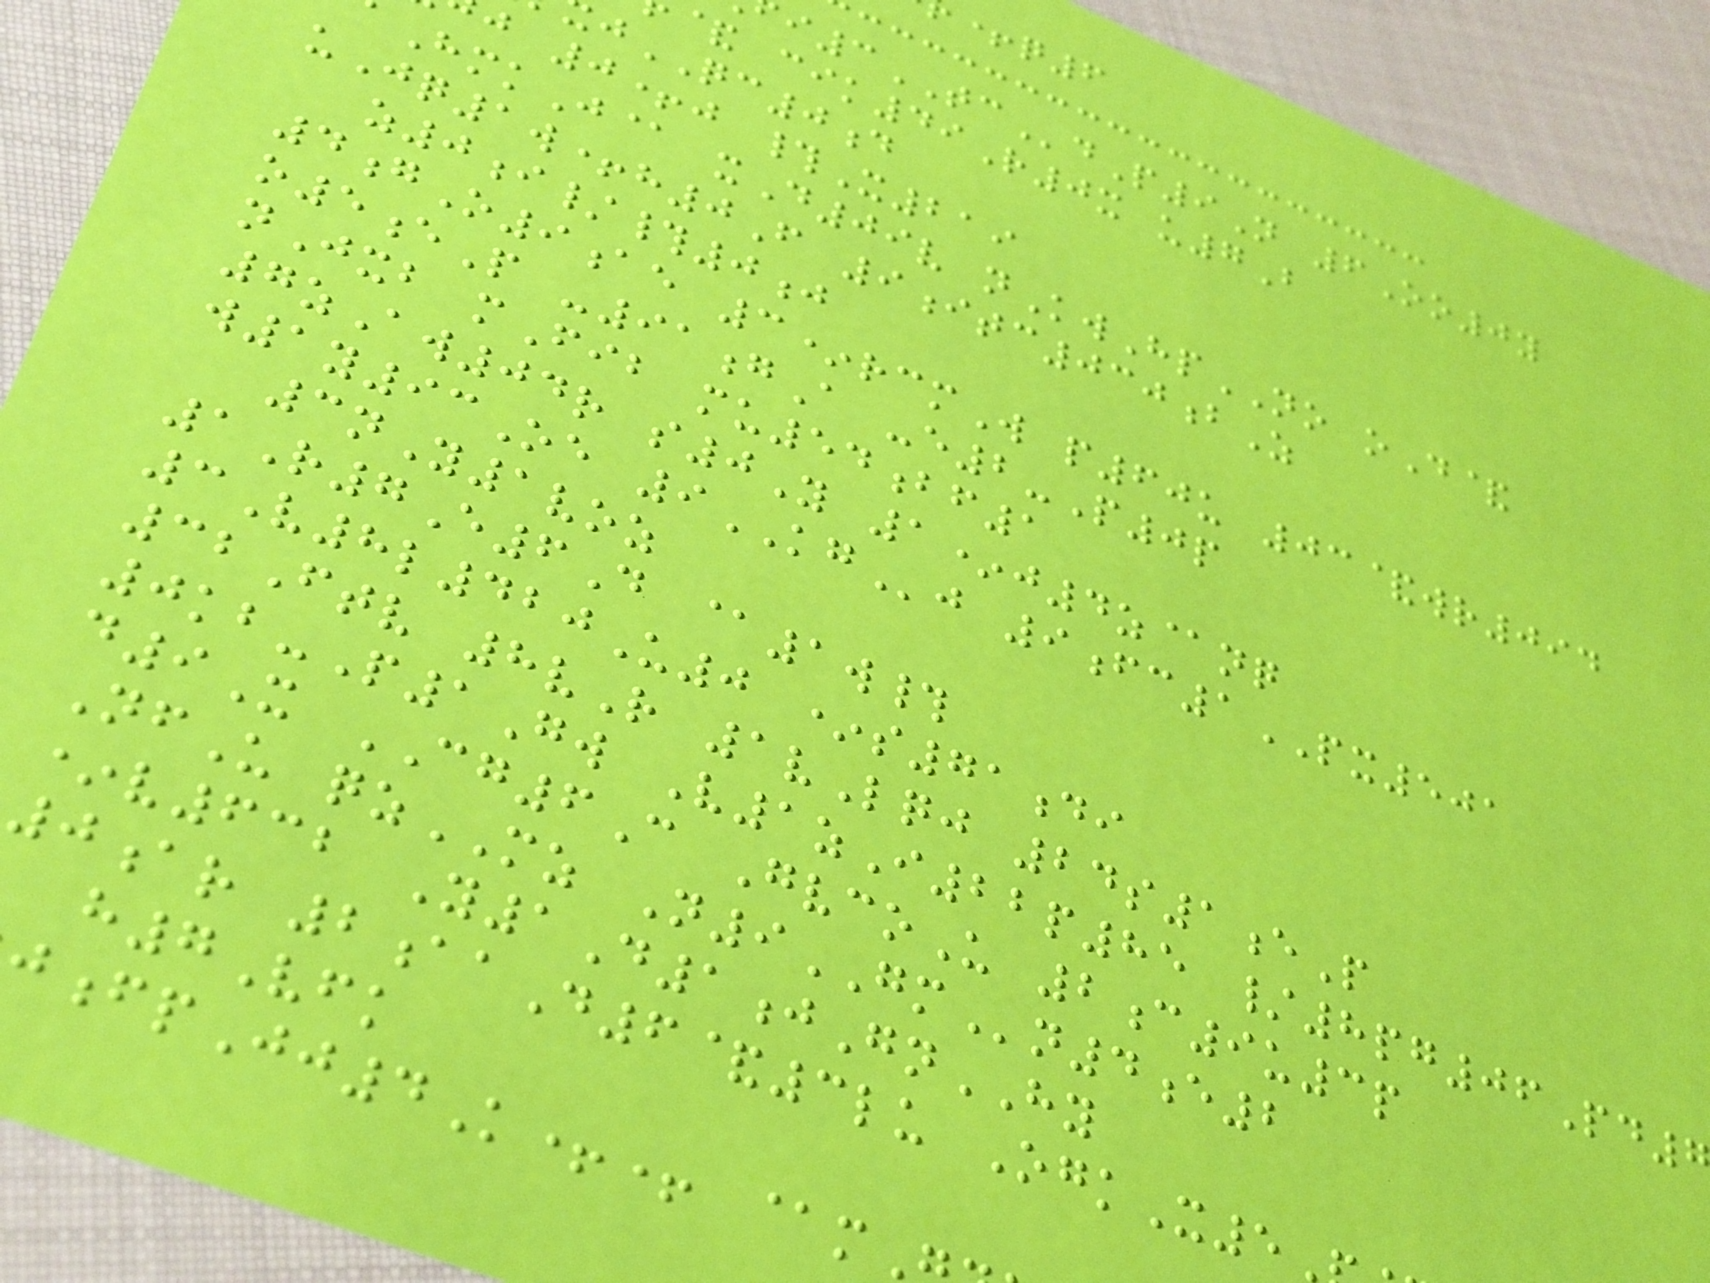i3TCdP9N 6Oo0y
& cik49R0x u7B
jQC0d
j 0+j #X219
HmkJ@ xD09v nKwHpNO oD&
uJq1w+h0F 9itc030bZ
z0i/#0j
4gO9ae 3*rcmW p60u 03&wr094
o5eP -91gA -e2-P0p
nJxb mFib mu54bf1
7zAw04r s0Y 1*j4z@nq
w1y93Oe 9KGj 9fc1PX501
3nY1voz
1R7E6D @1w#
3V8l420U0 *s71di
32Ftv 8vR 1vLqj 24s1eP
0kb-P1Gw V1zI22p85 /8pg06Pd7
d9X CG6C GvcoU 2c9u3p
NfU qzMZ N9GMn4e2
*v632 Y1D1jGnHY
0ar 2aaD6&3lu OgkX5
h7Vfk
fpJj4K++ @m
